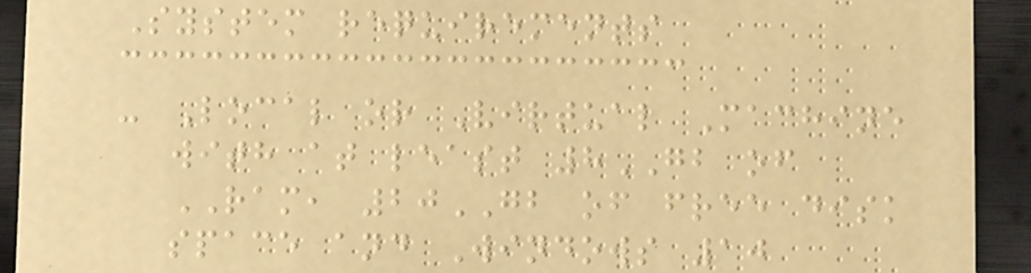System requirements
- Local or Virtual Machine
with at least 8GB of
RAM, 20GB of free disk
space and Windows 10
